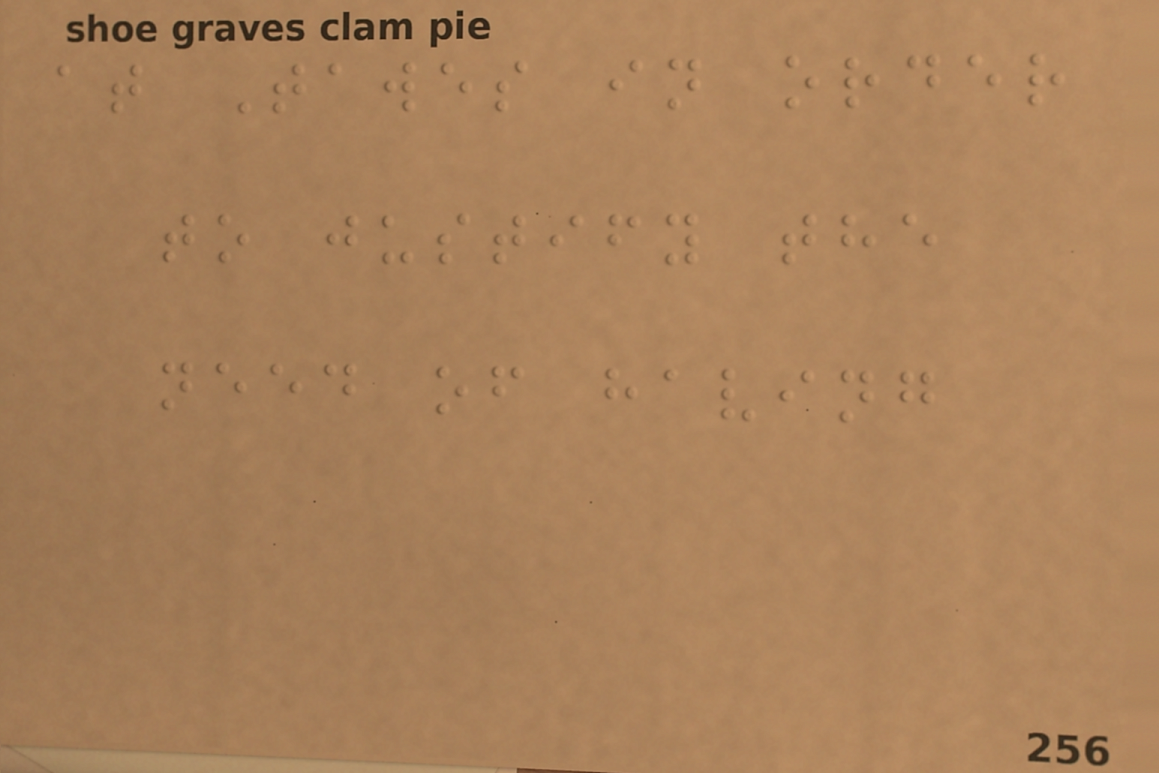at Tawes in order
to justify the
need of having
